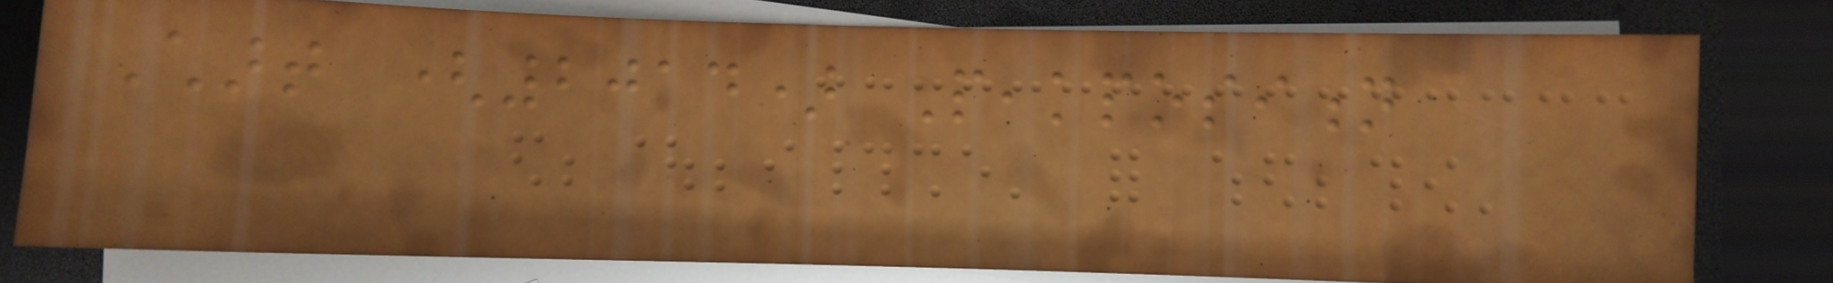Chart (2014) Peakposition
